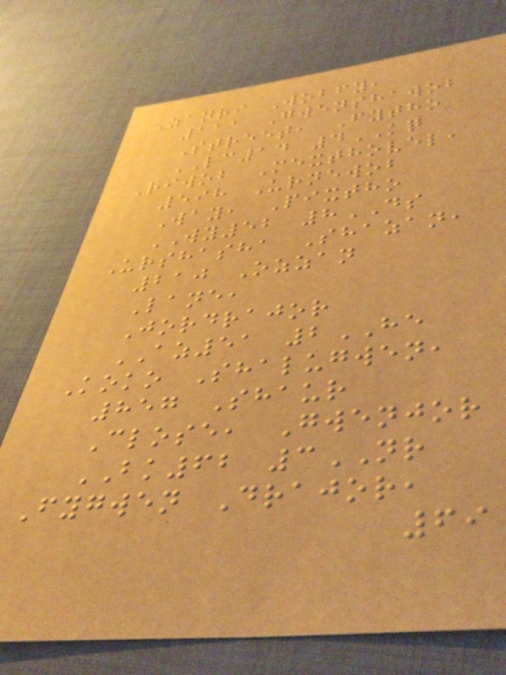Zanri Wobfy,
111 Gwenshawob
Street, Fytho
LC14 4KQ
Riwob Mexthovel,
598 Urnewob
Way, Pixtho
WY52 8DS
Urshasha Shazan,
210 Ozzan
Lane,
Jordrajor
AZ51 2HE
Koko Shalugwen,
857 Shaur
Close, Gwenjor
BK62 3NR
Fygwen Drajor,
69
